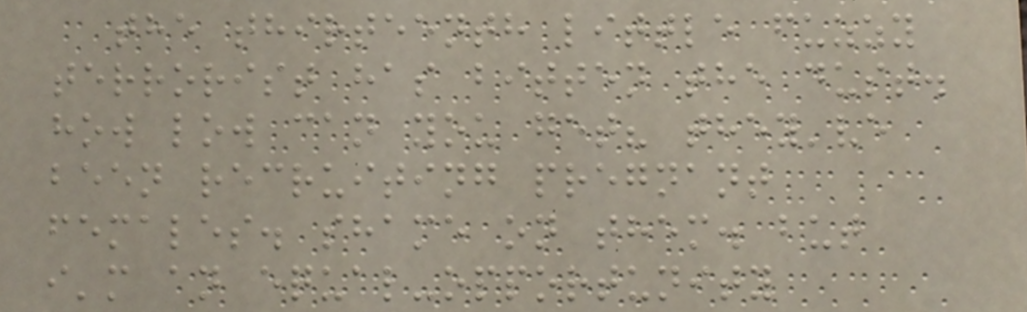the thirteenth little fuzzy
terrorist has bitten the dust.
how low can you get? they've
been recruiting pregnant
females. shame on them. but
i'm an equal-opportunity
